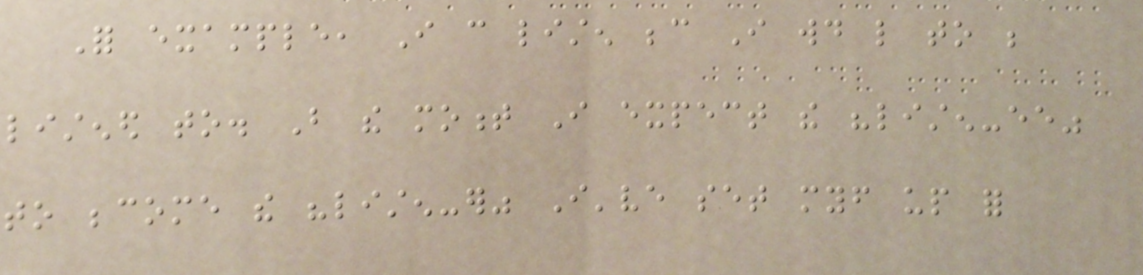For example, I can listen because I would like to be
listened to. But the moment I expect the "listen-ee"
to become the "listen-er" I've set myself up for
